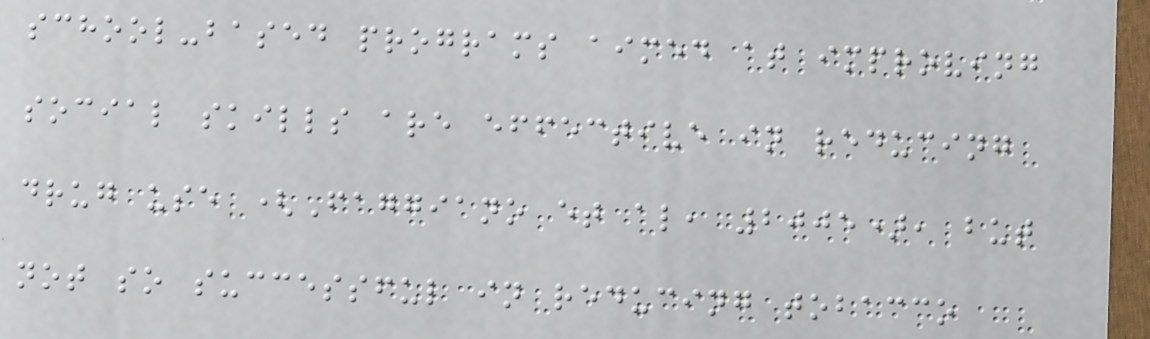school-based programs aimed at improving
social skills are effective in reducing
drug use (Faggiano et al, 2005), but
not so successful in reducing tobacco
